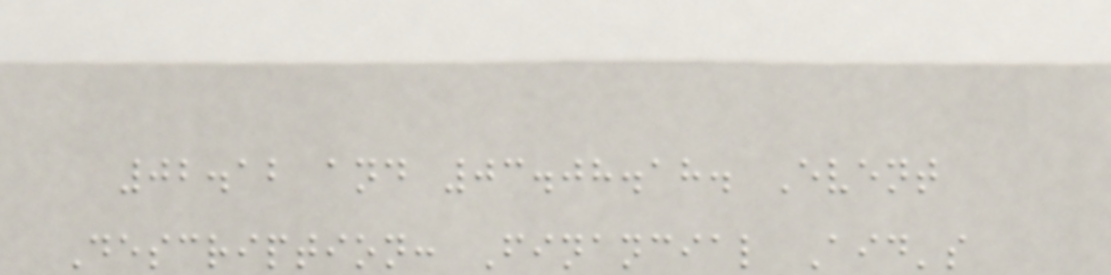02.12 and 03.08.18. Event
Description: Financial Aid's
